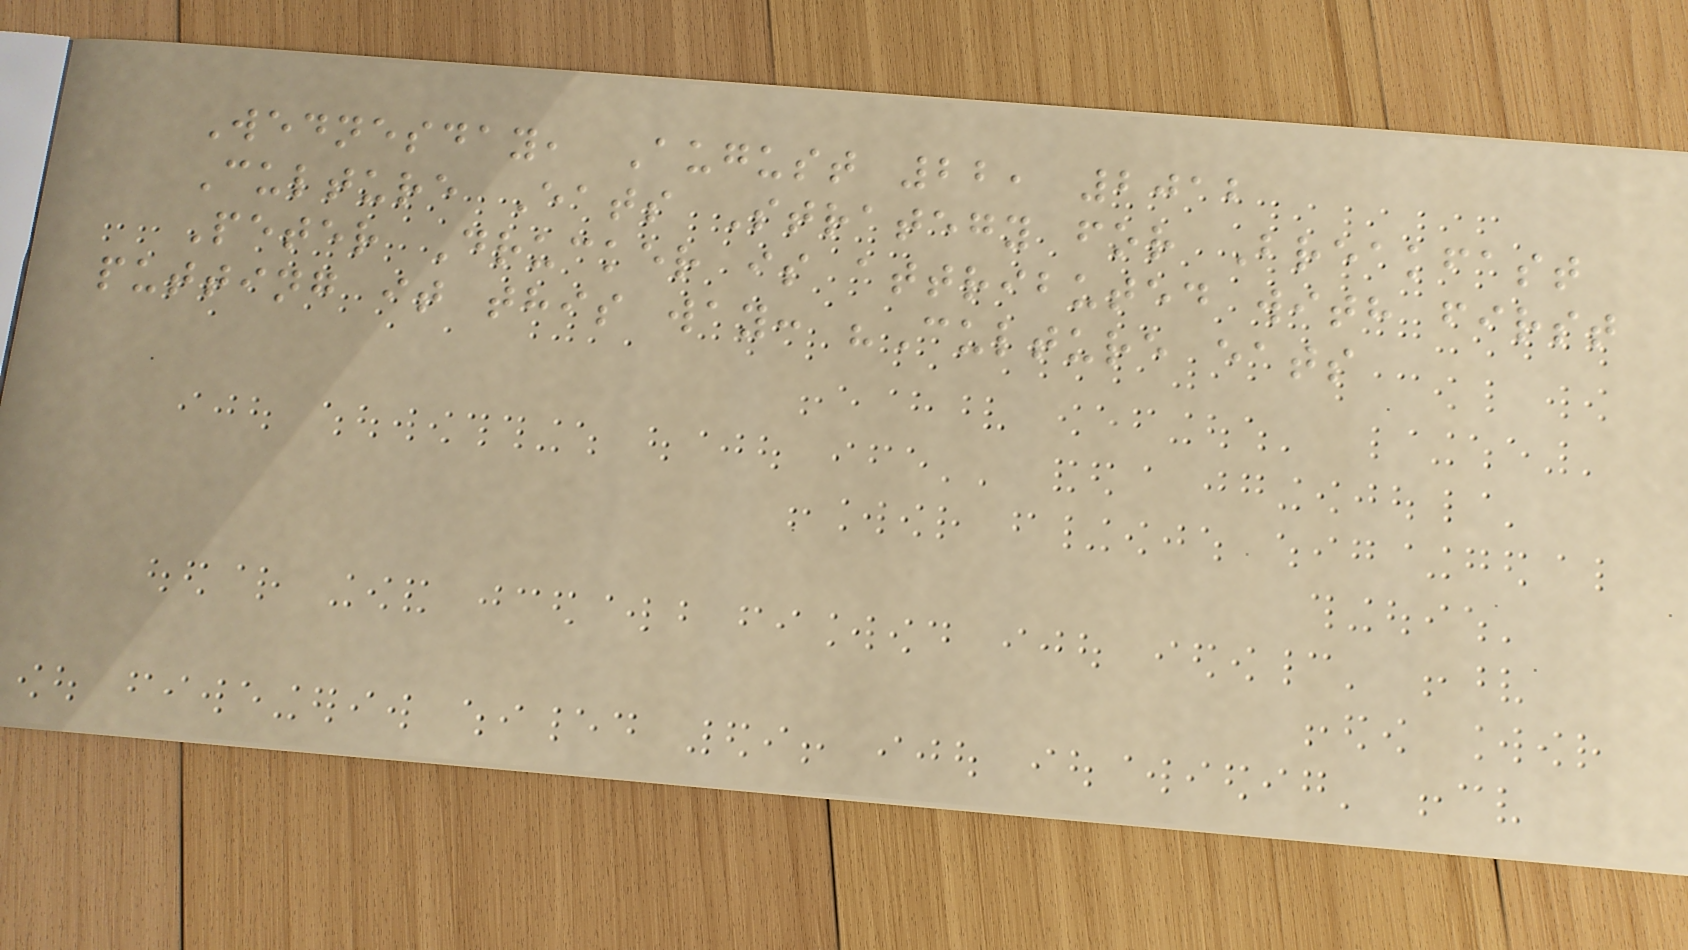Wednesday, August 22, 2012
Culture Eats Strategy for Breakfast
Peter Drucker is attributed with first
putting it this way: "Culture eats
